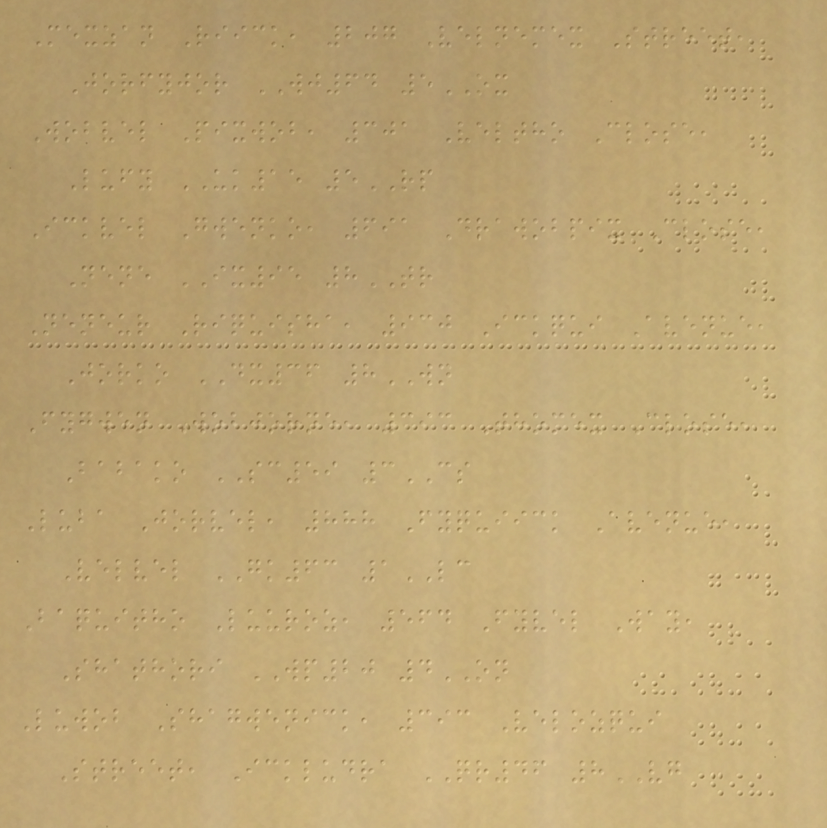Mexzan Riick, 207 Velnemex Street,
Jorfyjor WJ64 5OX
Wobvel Pixwob, 301 Veltho Close,
Lufy UK15 5RP
Ickvel Gwenko, 691 Drawobpix Close,
Nene IX95 8TR
Neneur Riquisha, 930 Ickqui Avenue,
Jorko DX36 8WN
Fygwen Wobjorne, 393 Thomex Close,
Babako SC59 3CS
Luba Jorvel, 888 Fyquiick Avenue,
Velvel GK63 1LC
Baquitho Luuroz, 564 Fyvel Way,
Shathori WP20 4ON
Luwob Shagwenick, 393 Velozqui
Street, Ickludra QR46 8VG
